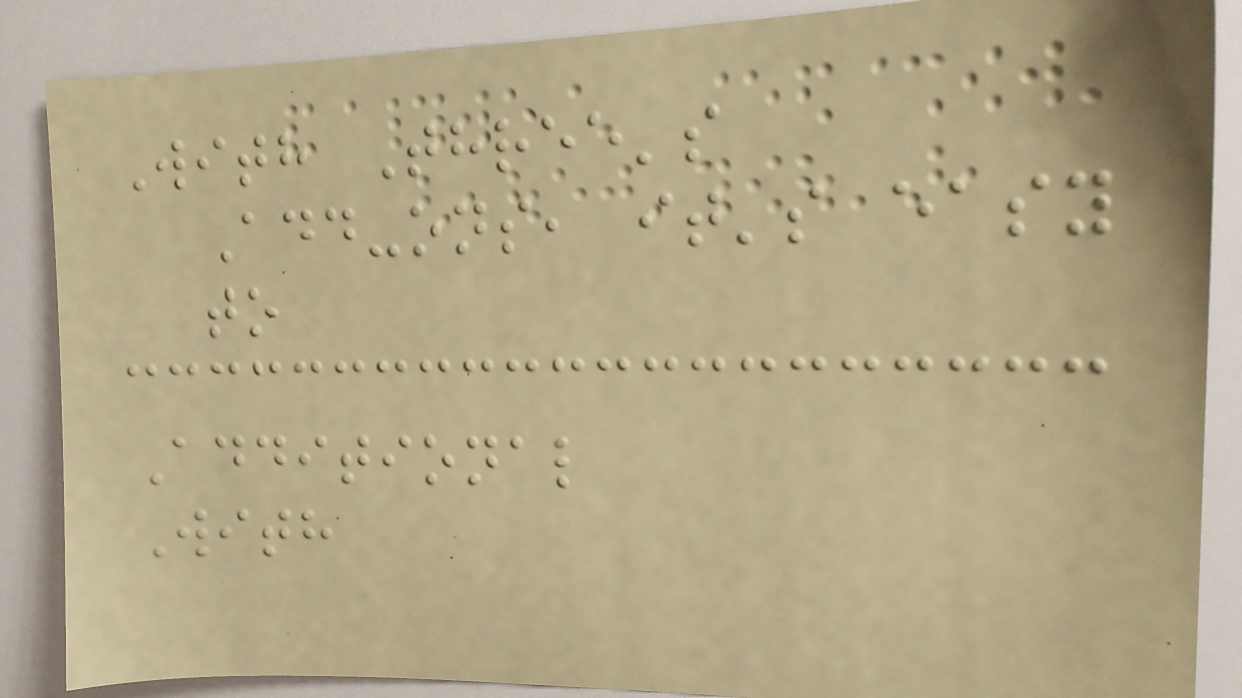With Three's
Add-ons, it's easy
to
Additional
With
